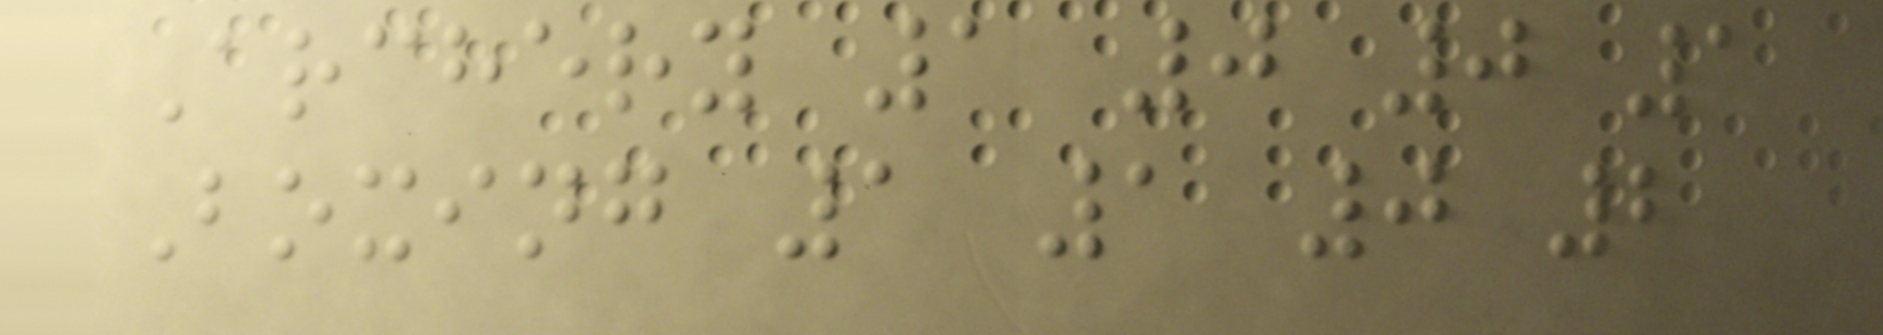Archery 1 0 0 1
Boxing 1 1 0 2
